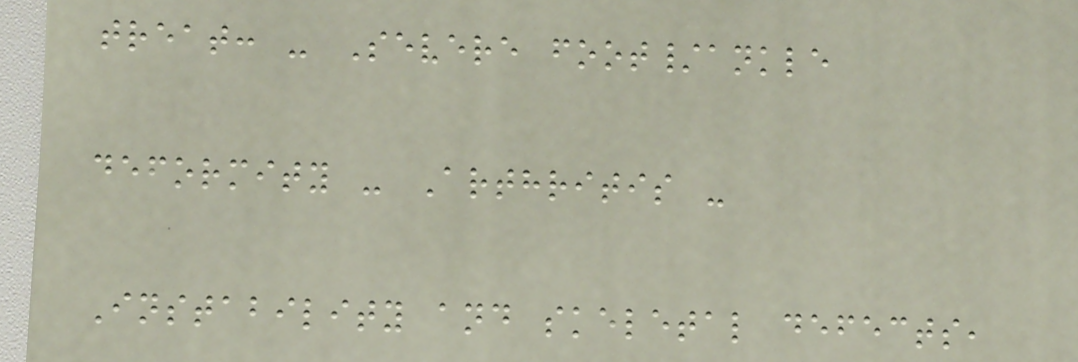treat: - Severe foot/ankle
deformity - Arthritis -
Instability and skeletal defects,
